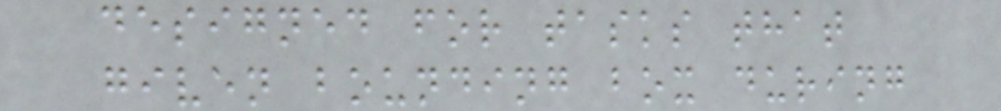designed for tasks that
given bounding box during
